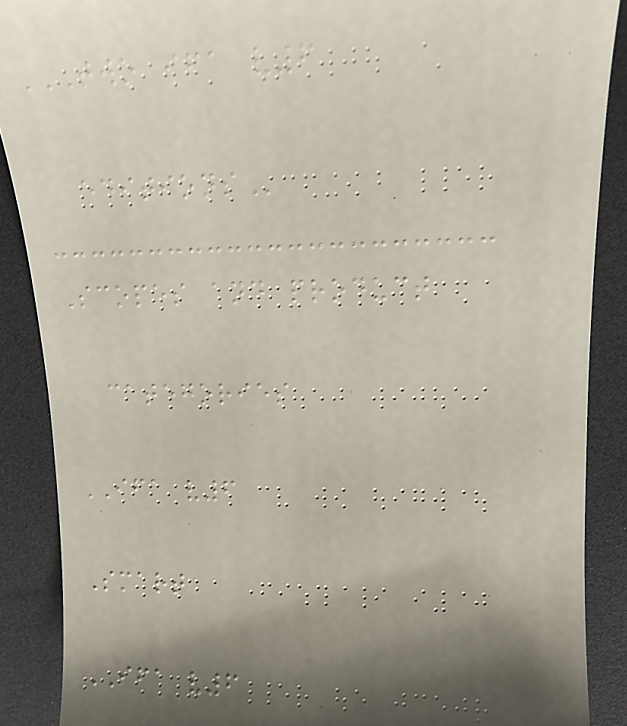TWO IFA V6
EDITIONS
Scopes and product
categories
IFA v6
Smart
IFA v6
